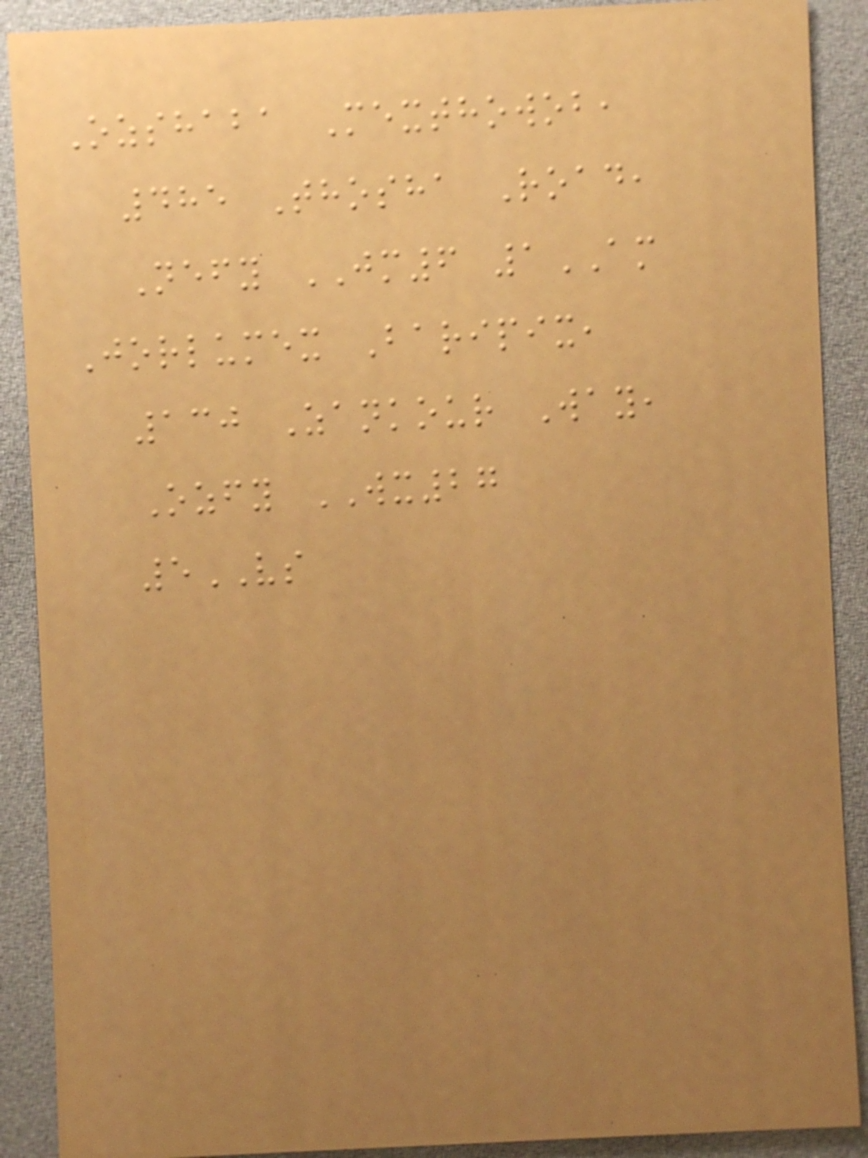Ozshaba Mexthowob,
485 Thosha Road,
Nefy JM6 1AM
Jorlumex Baripix,
130 Zankour Way,
Ozfy WX27
5VS
